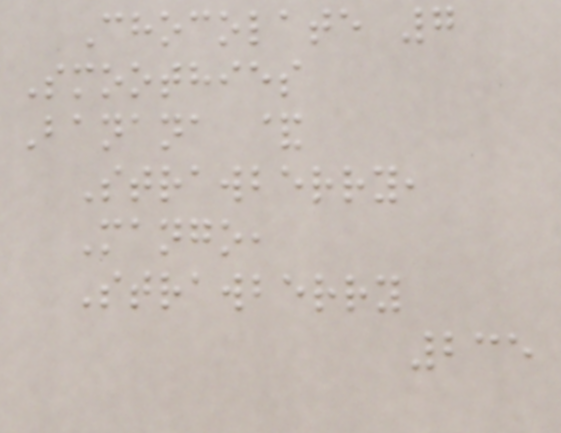Chocolate 7
Smoothies
Banana &
Strawberry,
Mango,
Strawberry
235
